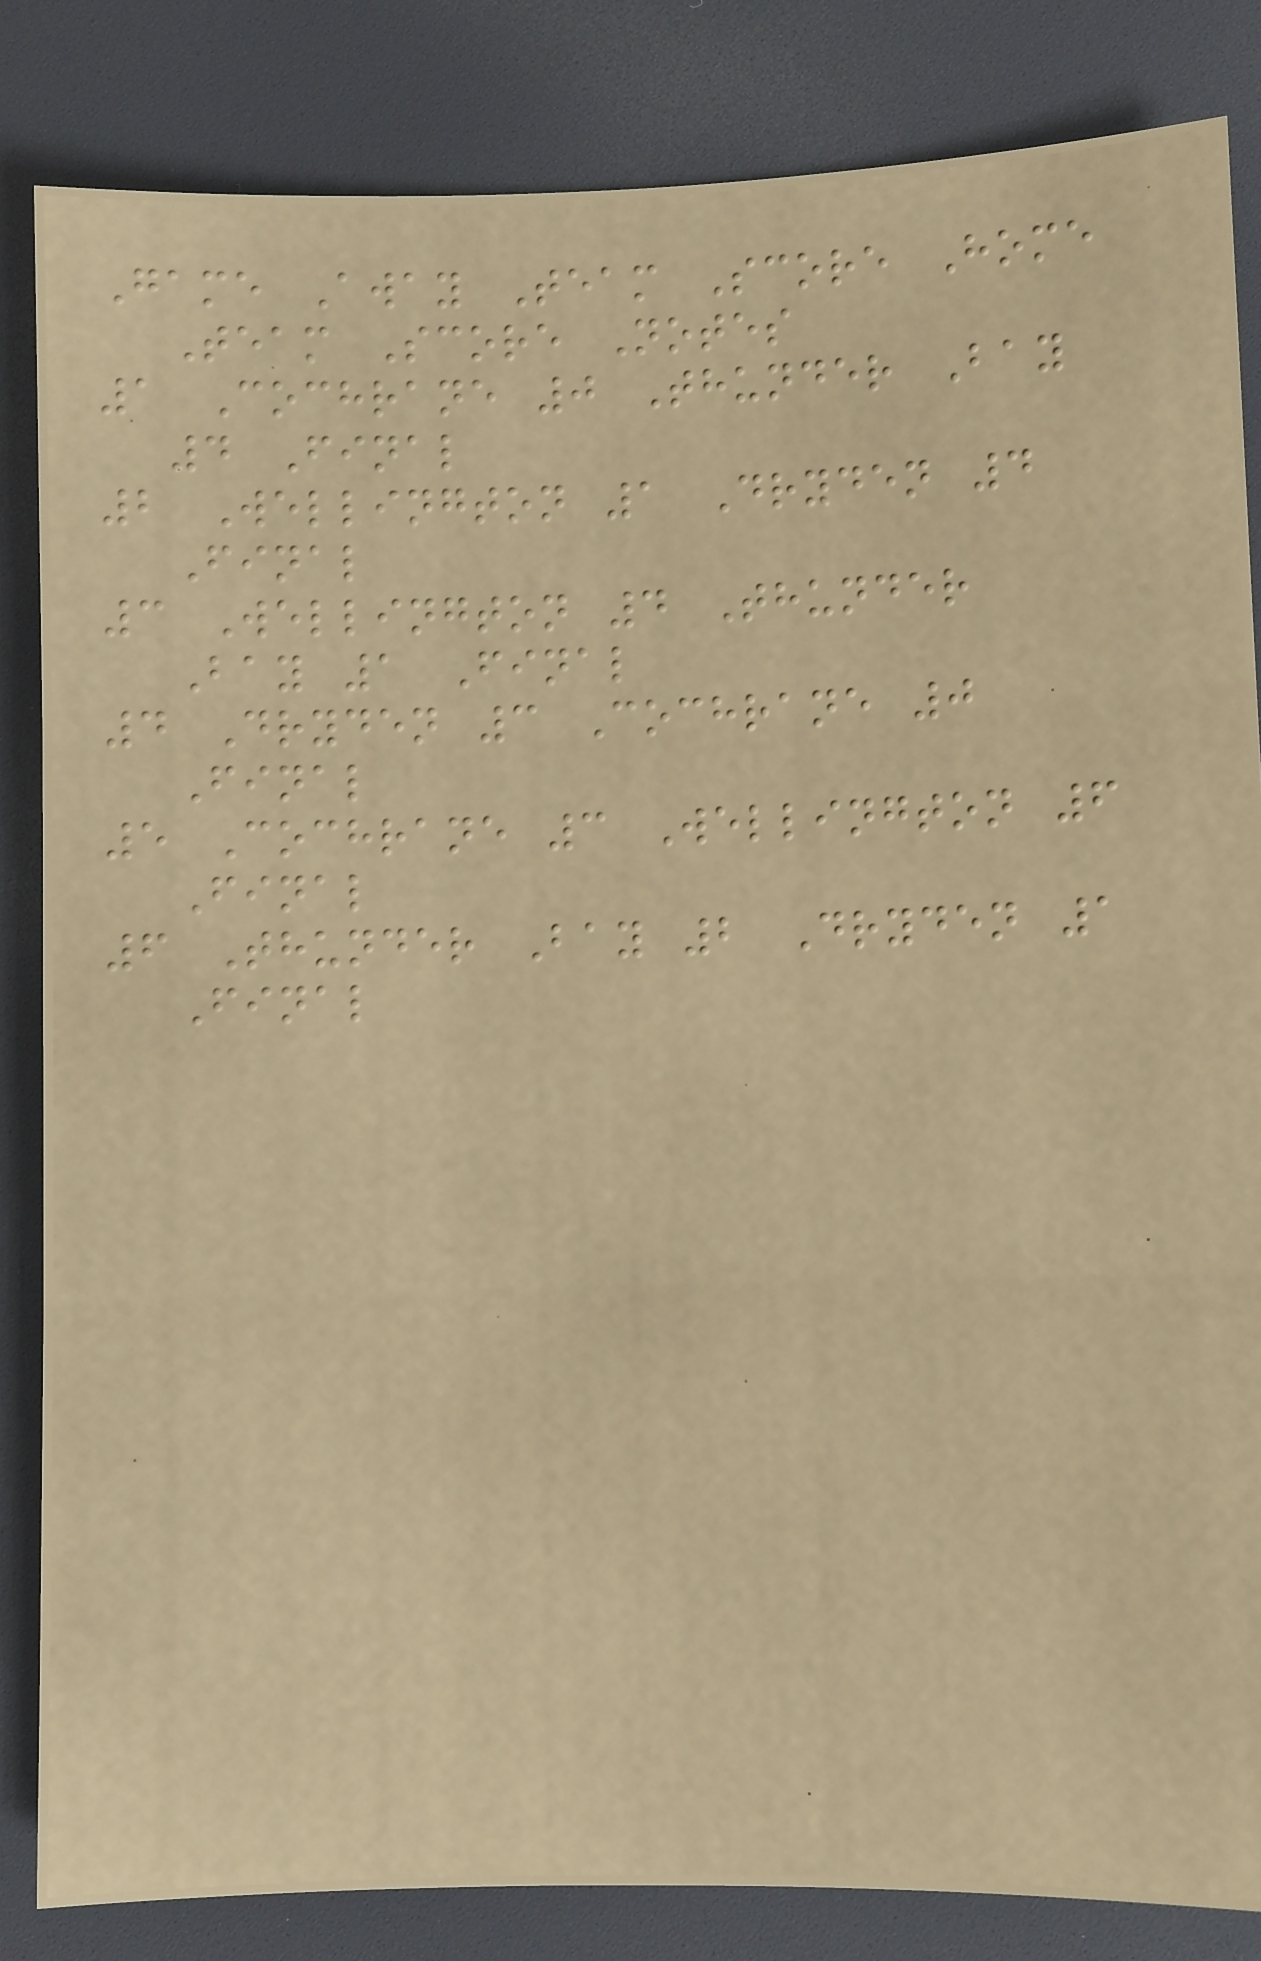Game Away Team Score Home
Team Score Notes
1 Cochrane 0 Thunder Bay
4 Final
2 Wellington 1 Dryden 4
Final
3 Wellington 4 Thunder
Bay 1 Final
4 Dryden 3 Cochrane 0
Final
5 Cochrane 3 Wellington 6
Final
6 Thunder Bay 2 Dryden 1
Final
